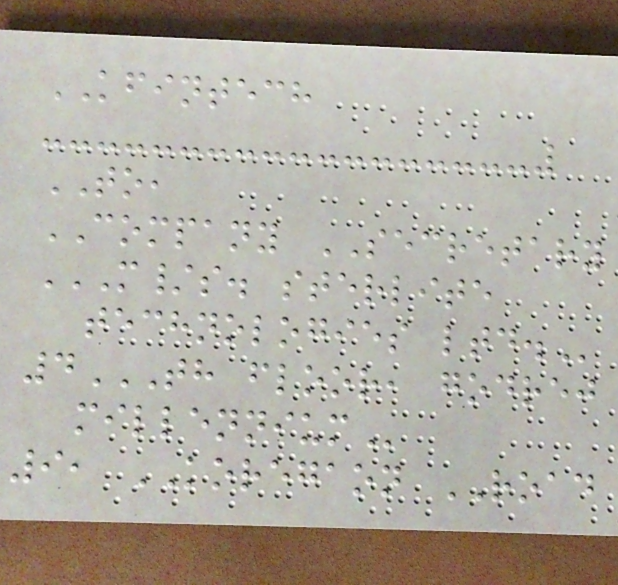KFINTECH
TO,
COMPANY SECRETARY
M/S. STERLITE
TECHNOLOGIES LTD.
4TH FLOOR, GODREJ
MILLENNIUM
9, KOREGAON ROAD
